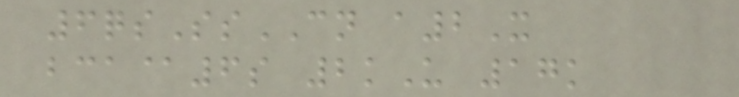6qsSsCN a2X
bca@6s 2kU 17k
